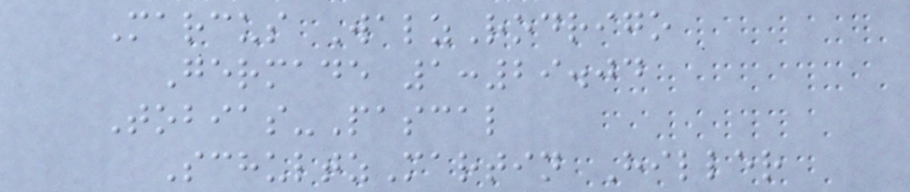Marcus WalzRodrigo
Germade 1:29.04
Tobias-Pascal
SchultzMartin Hiller
